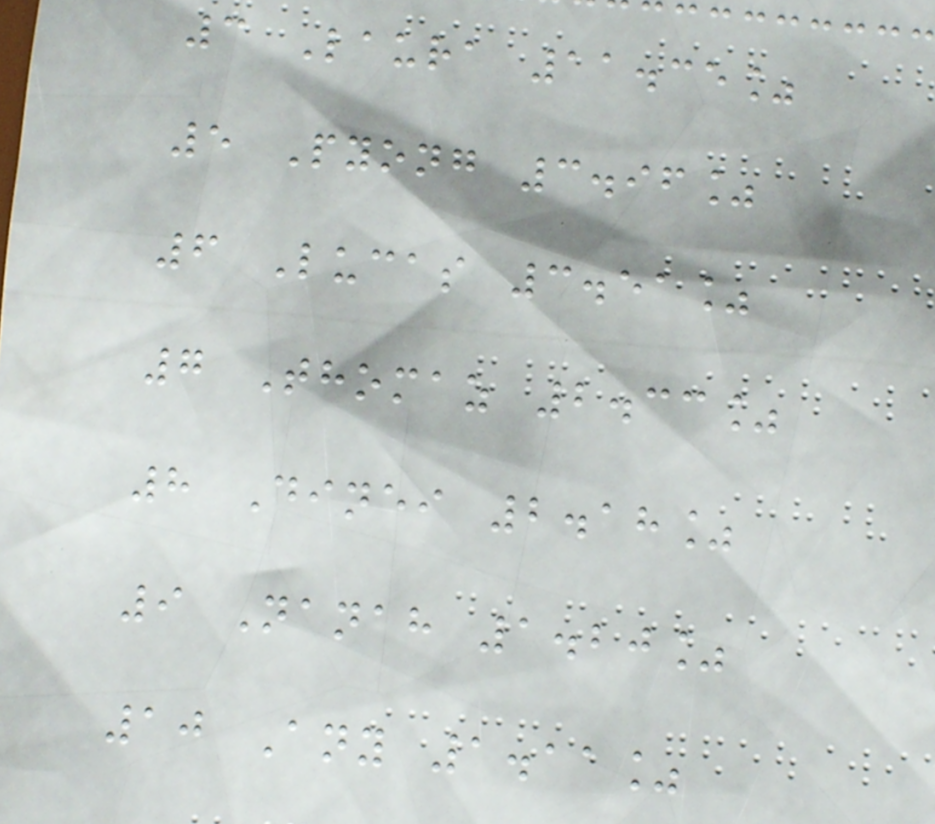3 Laura 11.35%
5 Pyong 3.96%
6 Lucas 3.51%
7 Thomaz 2.33%
8 Dinei 2.18%
9 Nanah 1.20%
10 Any 1.11%
